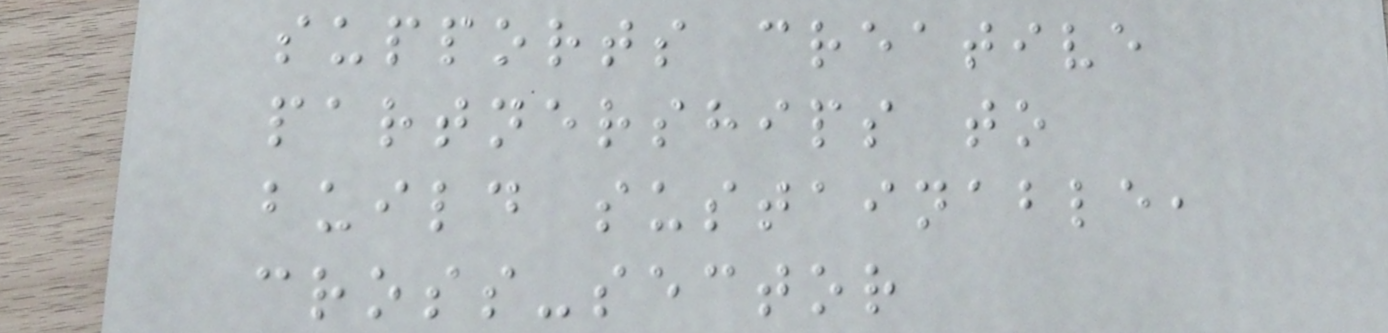supports creative
partnerships to
build sustainable,
cross-sector
